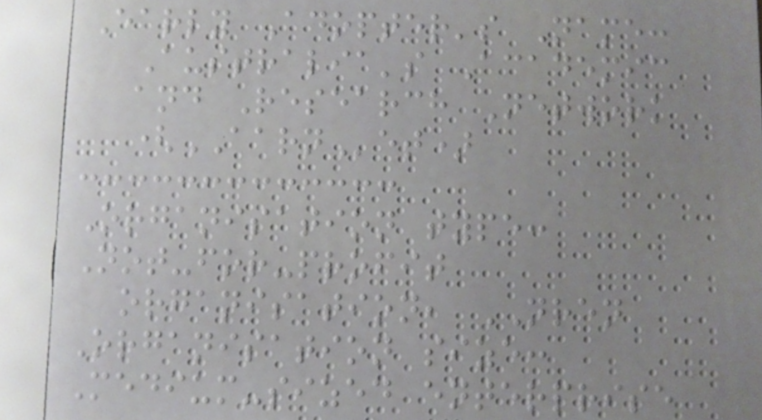Early Adopter's Name:
Australia's Academic
and Research Network
(AARNet)
Organisation type:
Not-for-profit
organisation, NREN
Organisation size:
Medium-sized enterprise
